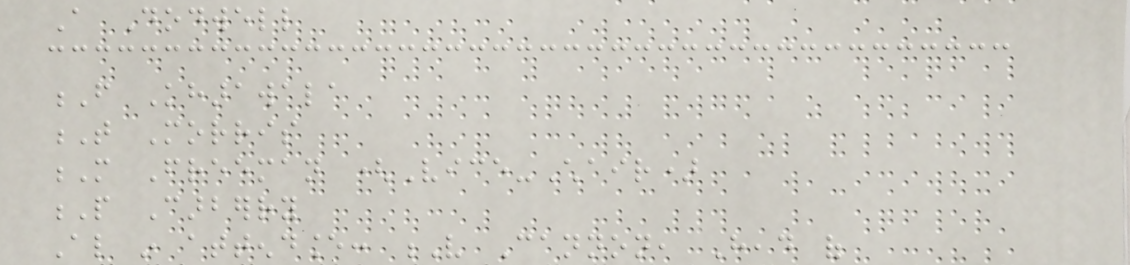A Dodwell
F Kharawala
T Morris
M Freeman (Vice-Chair)
P Carberry
Also in attendance: V Cannon, Head of
